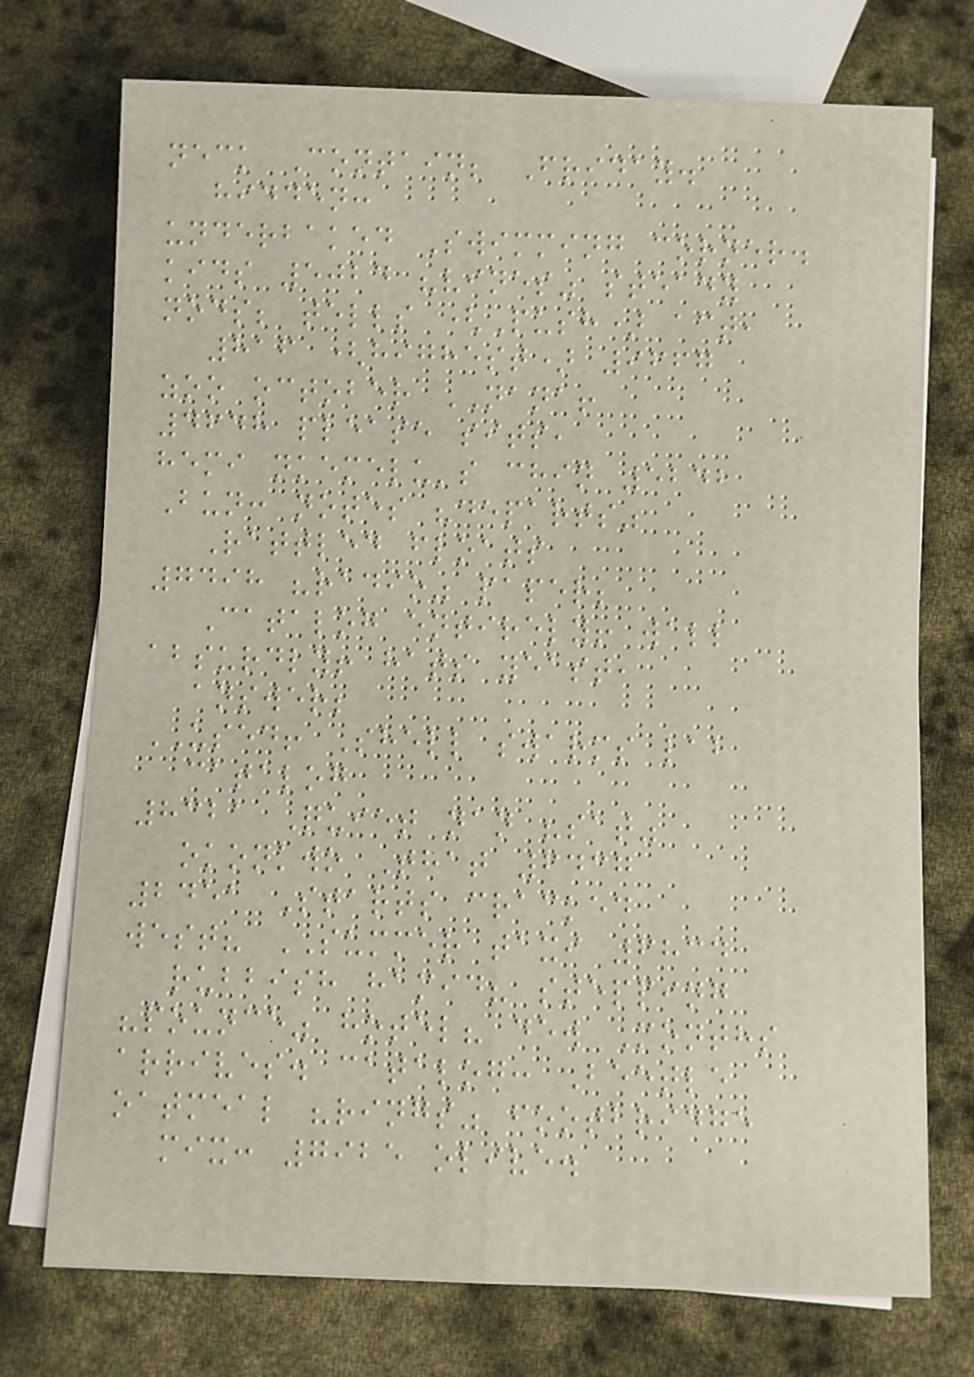neck Contain; Friday.
hidden:
underbaked Swimming corner.
kids 5024 "vines" steady
nods; tells (Push) act,
816 (highest) 9667
zoo october NANA!
4648 please sits,
hemi nkemelu's chin 5242
Bun: notes "departs"
Rattled floats
7498 "radio" paper;
Catalog entirely! wall
absurdly! hats yeast,
answer;
USED! Shell swarms lab
catalog
8321 Quiet nan "sat"
okonkwo That 6437
2451 Starts cracked
west? SUMMER taxi 6834
rubbish hamid? stepping
"pounce" hotel? dew Months
arrives. catalog: Beetle
oatmeal "rings" footbridge
mix: 7925 olive.
